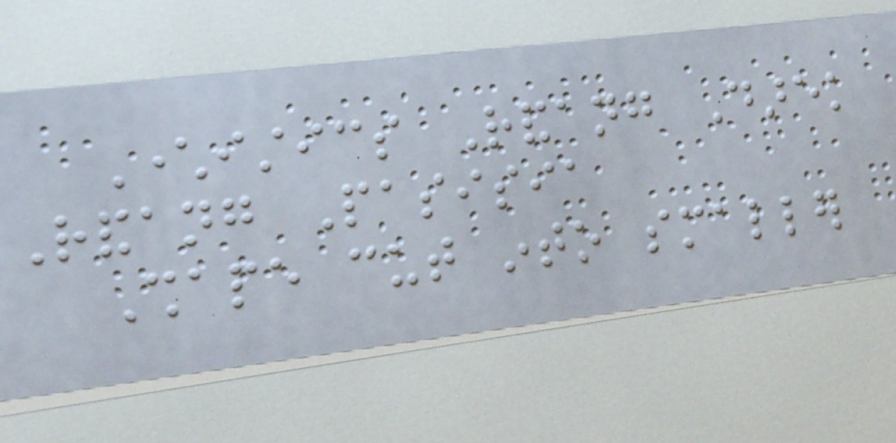Characteristics Randang Darek
Randang Pasisia
Shape cut into smaller
